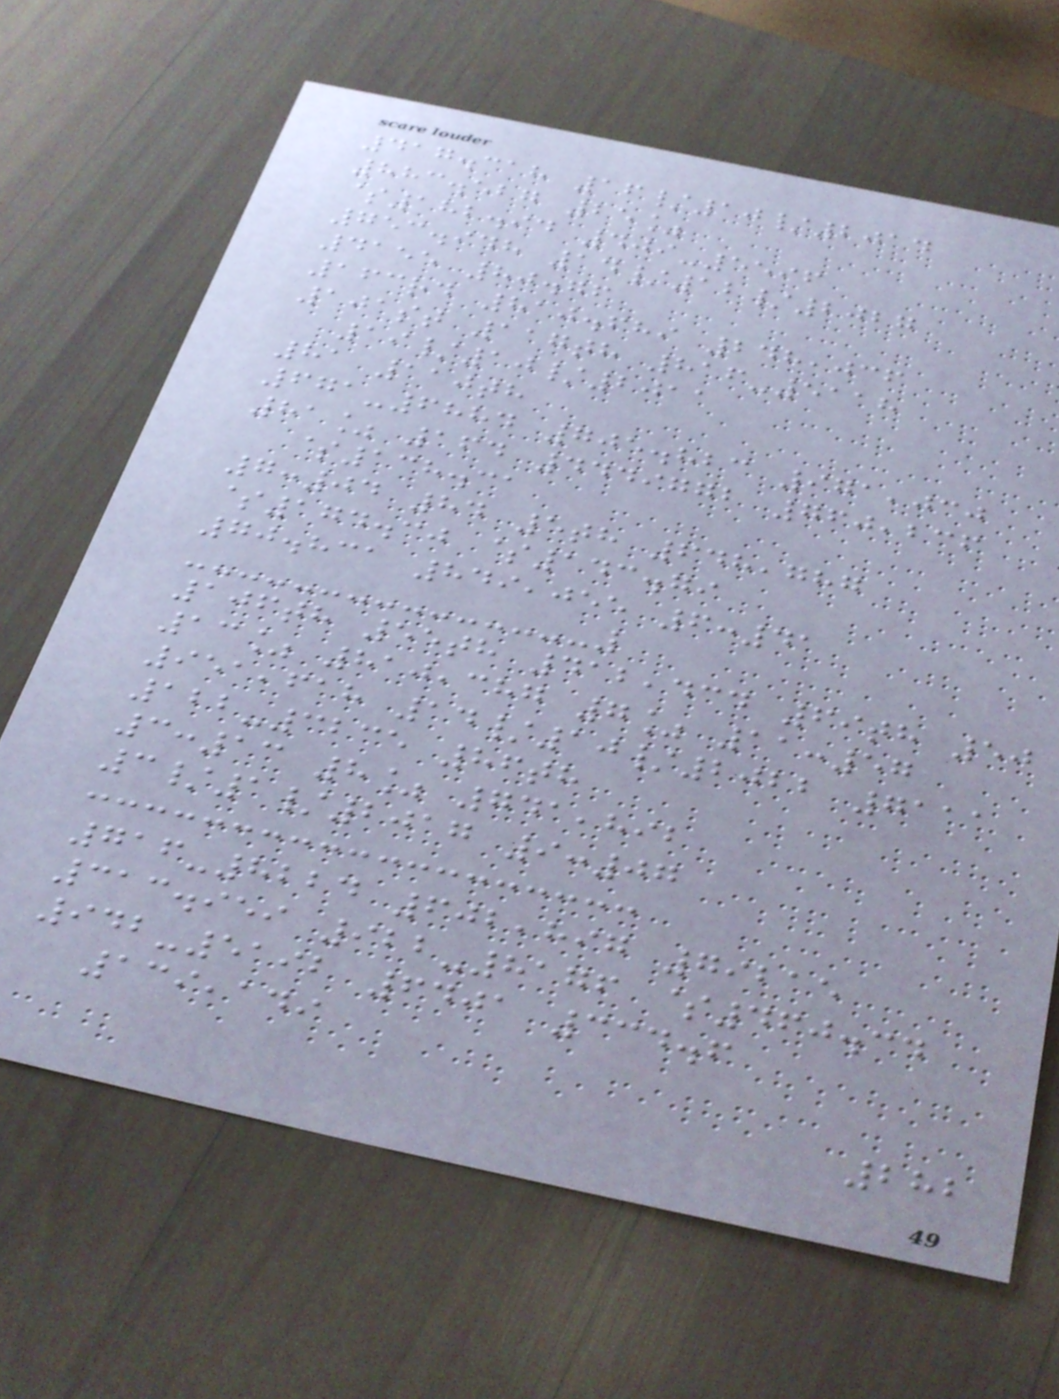417.318 16/10/2014
883.527 25%
$182.94 409-5596
753.948 14/12/2027
4155 80.76
163rd 810.689 248,036
101st 117th 816-5118
19/10/2011
81 110th
671-6884 705.823 971,030
81% 164 4449772 760,236
$138.31
7:04 84 5th 648,787
$174.30 $143.79
70.831 849,055 6:41
106th 55th 412,434 69th 50
13% 810,387 7% 11:57
951,618 14/10/2022 7111
122-3235 86th
3:13 8% 741,892
3/1/2017 9:07
716-8224 602,897 79215
313.959 922-8176 $460.34
942-5192 6401 334.6
139,149
282
